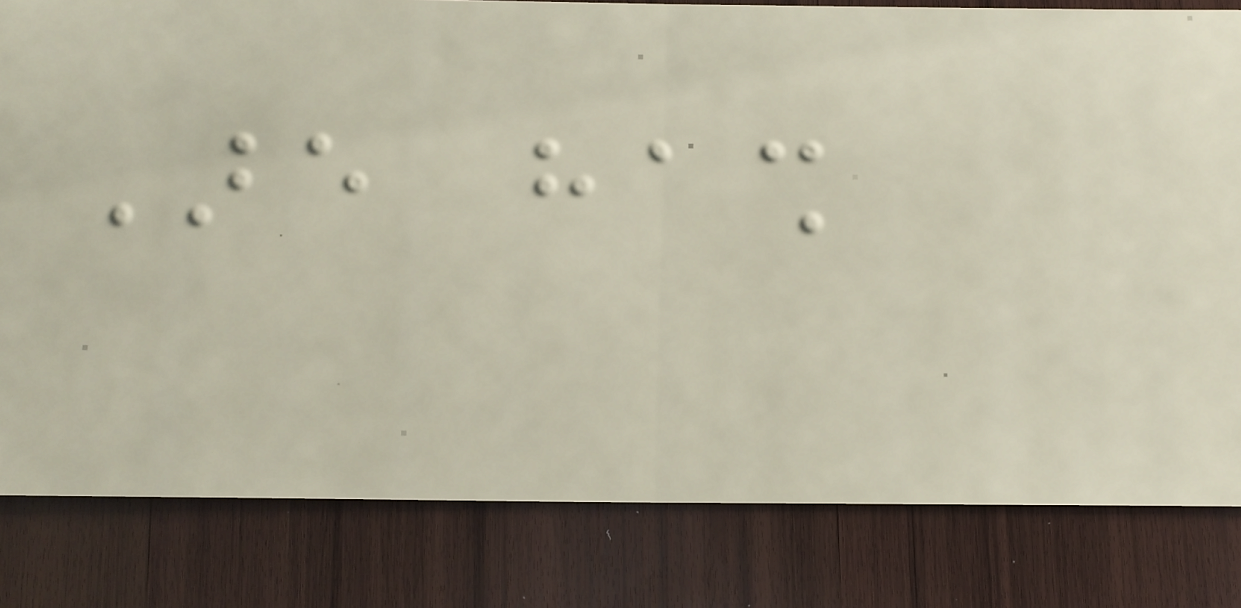Are hash
